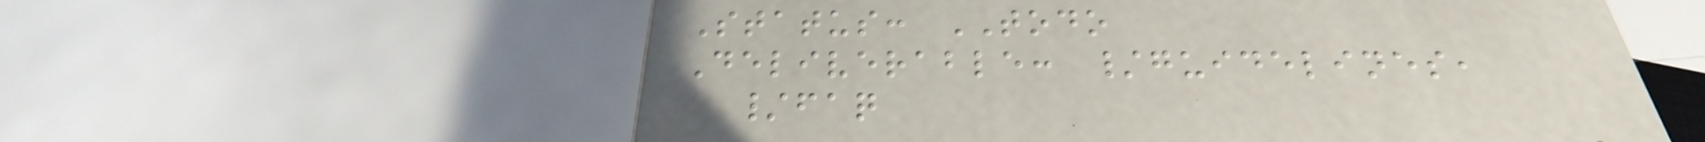Status: TODO
Deliverable: /guidelines,
/faq
